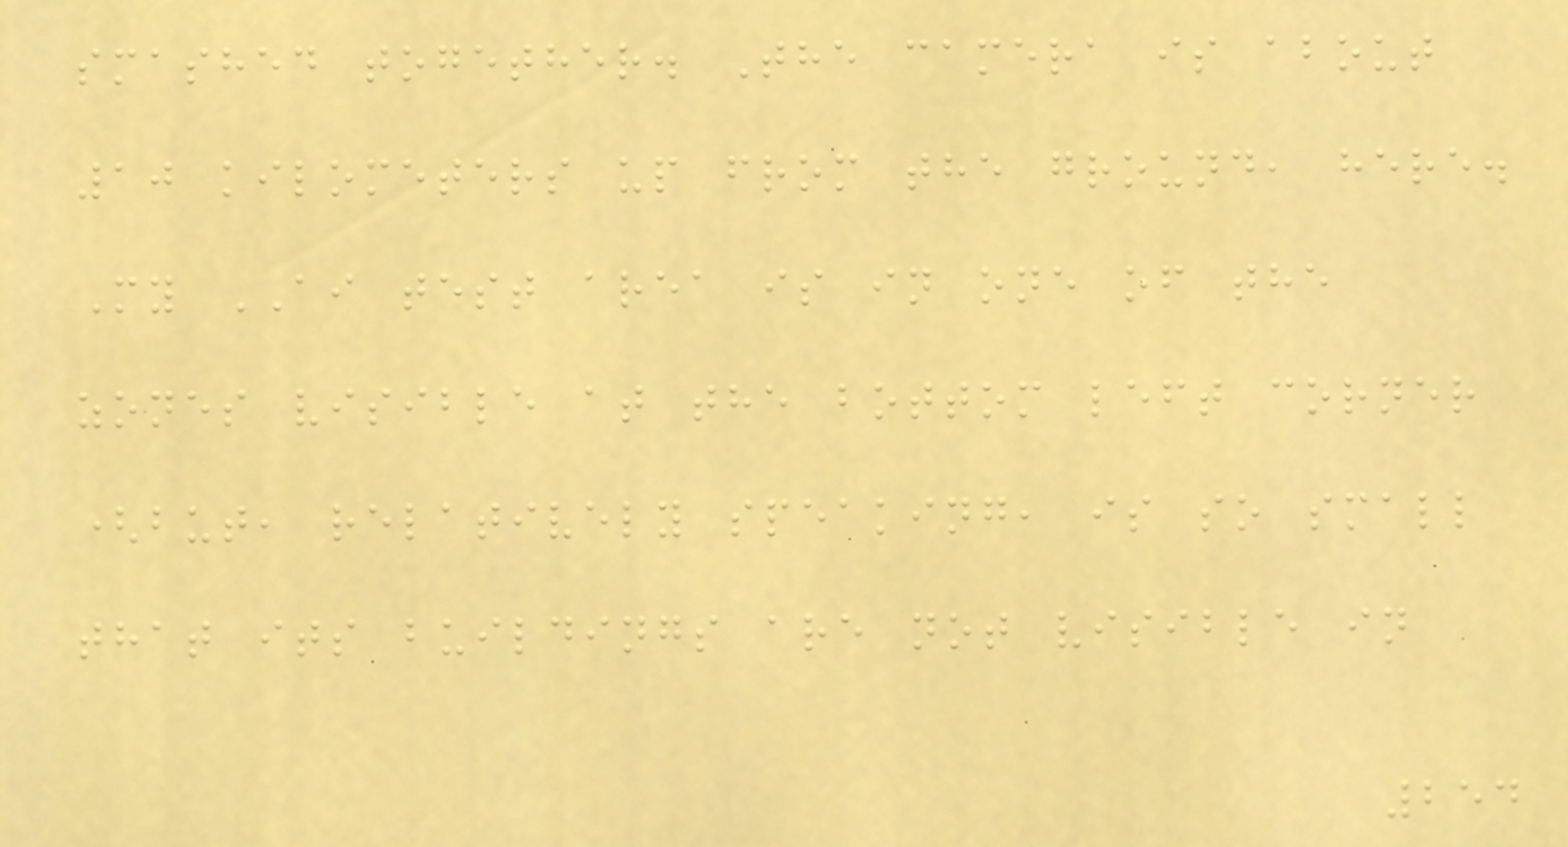smashed together. The camera is about
10 kilometers up from the ground, here.
My AI test area is in one of the
zones visible at the bottom left corner
(but, relatively speaking, is so small
that its buildings are not visible in
254
